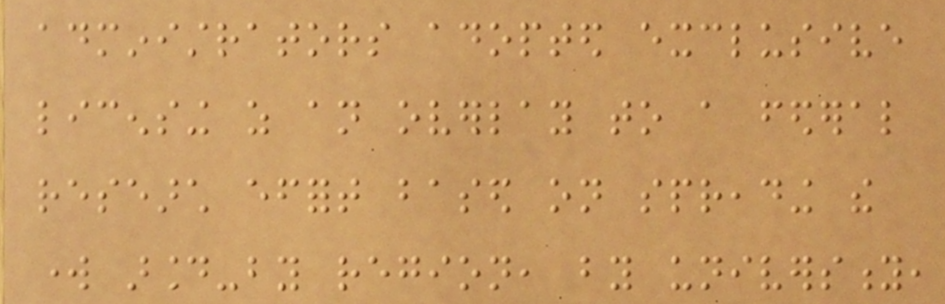administrators adopted exclusive
licensing as an overlay to a federal
research effort based on spreading the
work around-by region, by university,
